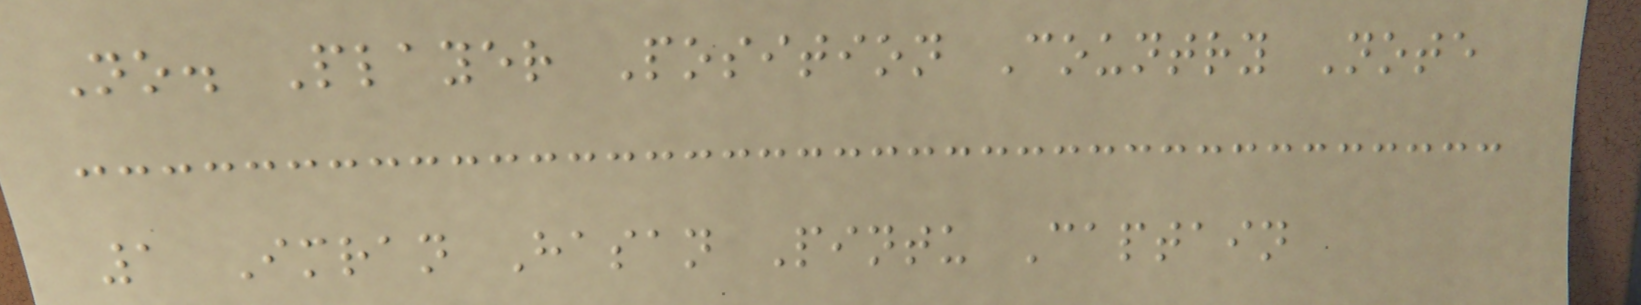No. Player Position Country Note
1 Imran Hasan Pintu Captain
